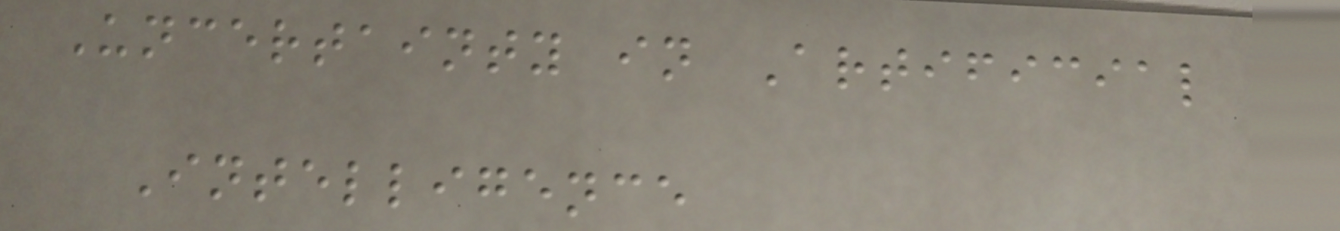Uncertainty in Artificial
Intelligence
